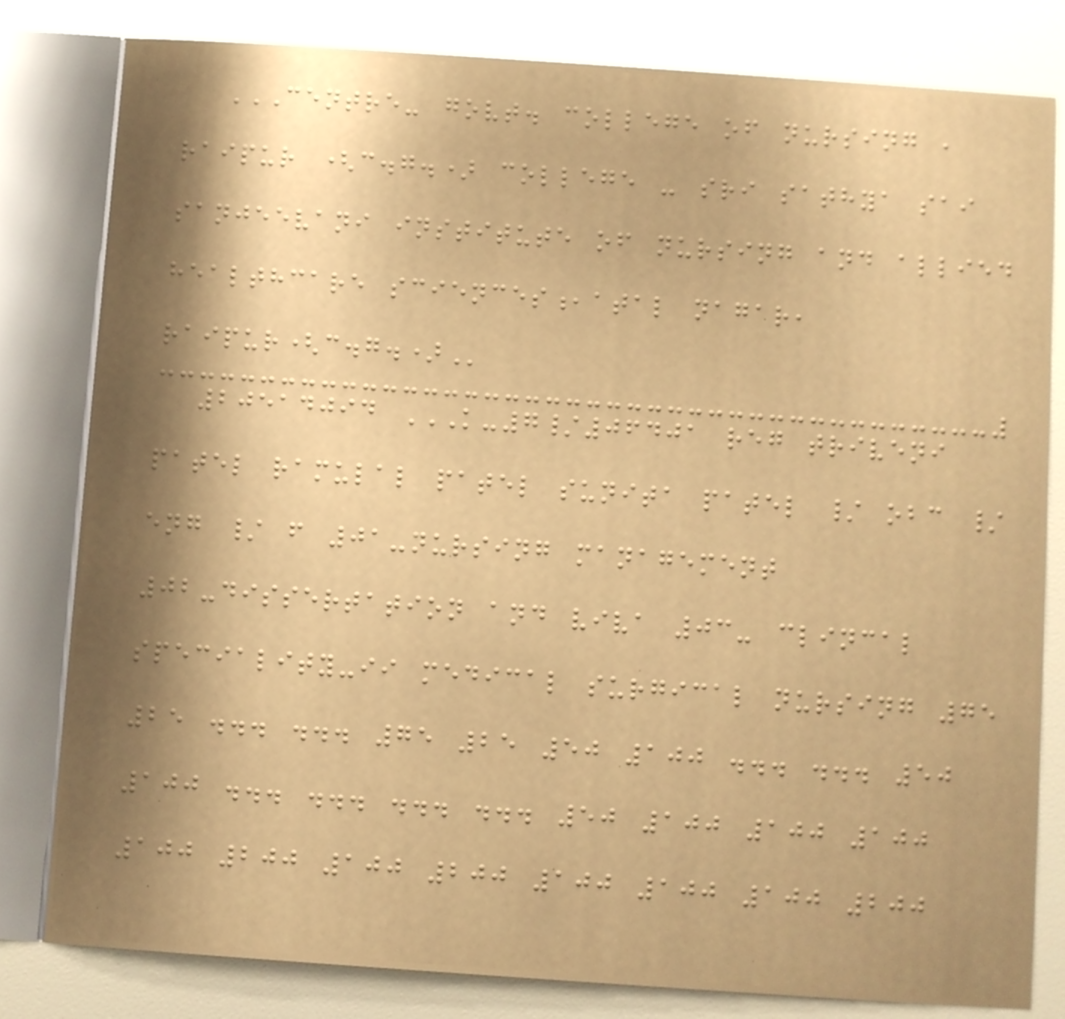CENTRE- GOVT. COLLEGE OF NURSING ,
RAIPUR (C.G.) COLLEGE - SRI SATHYA SAI
SANJEEVANI INSTITUTE OF NURSING AND ALLIED
HEALTHCARE SCIENCES,ATAL NAGAR,
RAIPUR(C.G.)
20514094 K-7/06401 REG TRIVENI
PATEL RAMULAL PATEL SUNITA PATEL / OBC /
ENG / F 01-NURSING MANAGEMENT
02-DISSERTATION AND VIVA 03- CLINCAL
SPECIALITY-II MEDICAL SURGICAL NURSING 75
25 ... ... 75 25 50 100 ... ... 50
100 ... ... ... ... 50 100 100 100
100 200 100 200 100 100 100 200
